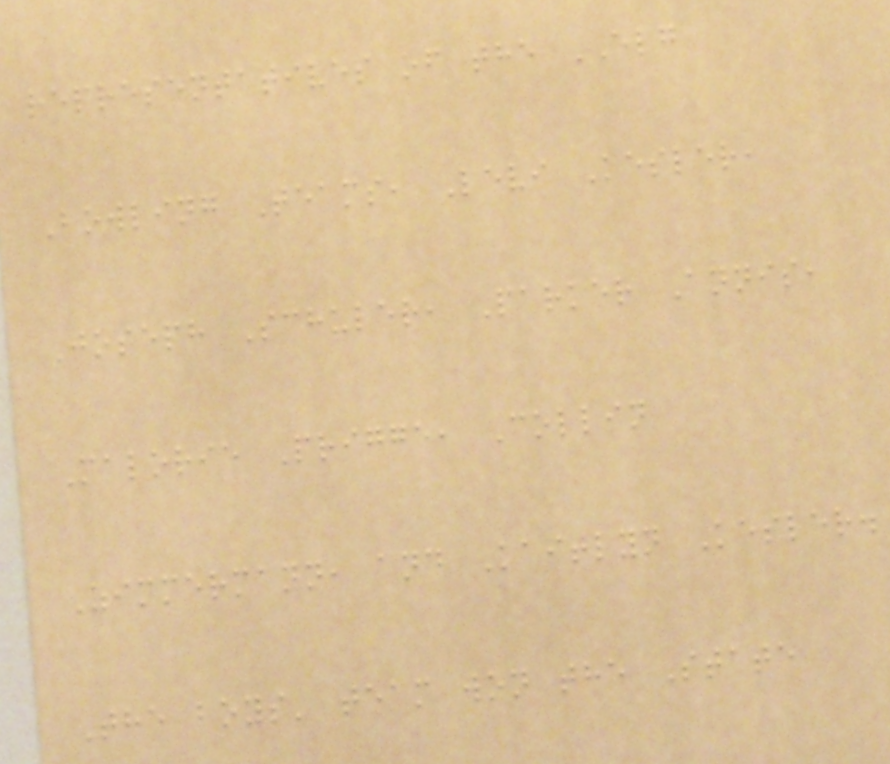representatives of the ELG
Bowling Teams, Levi Kesler,
Joseph Schuler, Parker Annis,
Malorie Prigge, Collin
Zimmermann, and Kaitlyn Kesler.
The boys' team won the State
